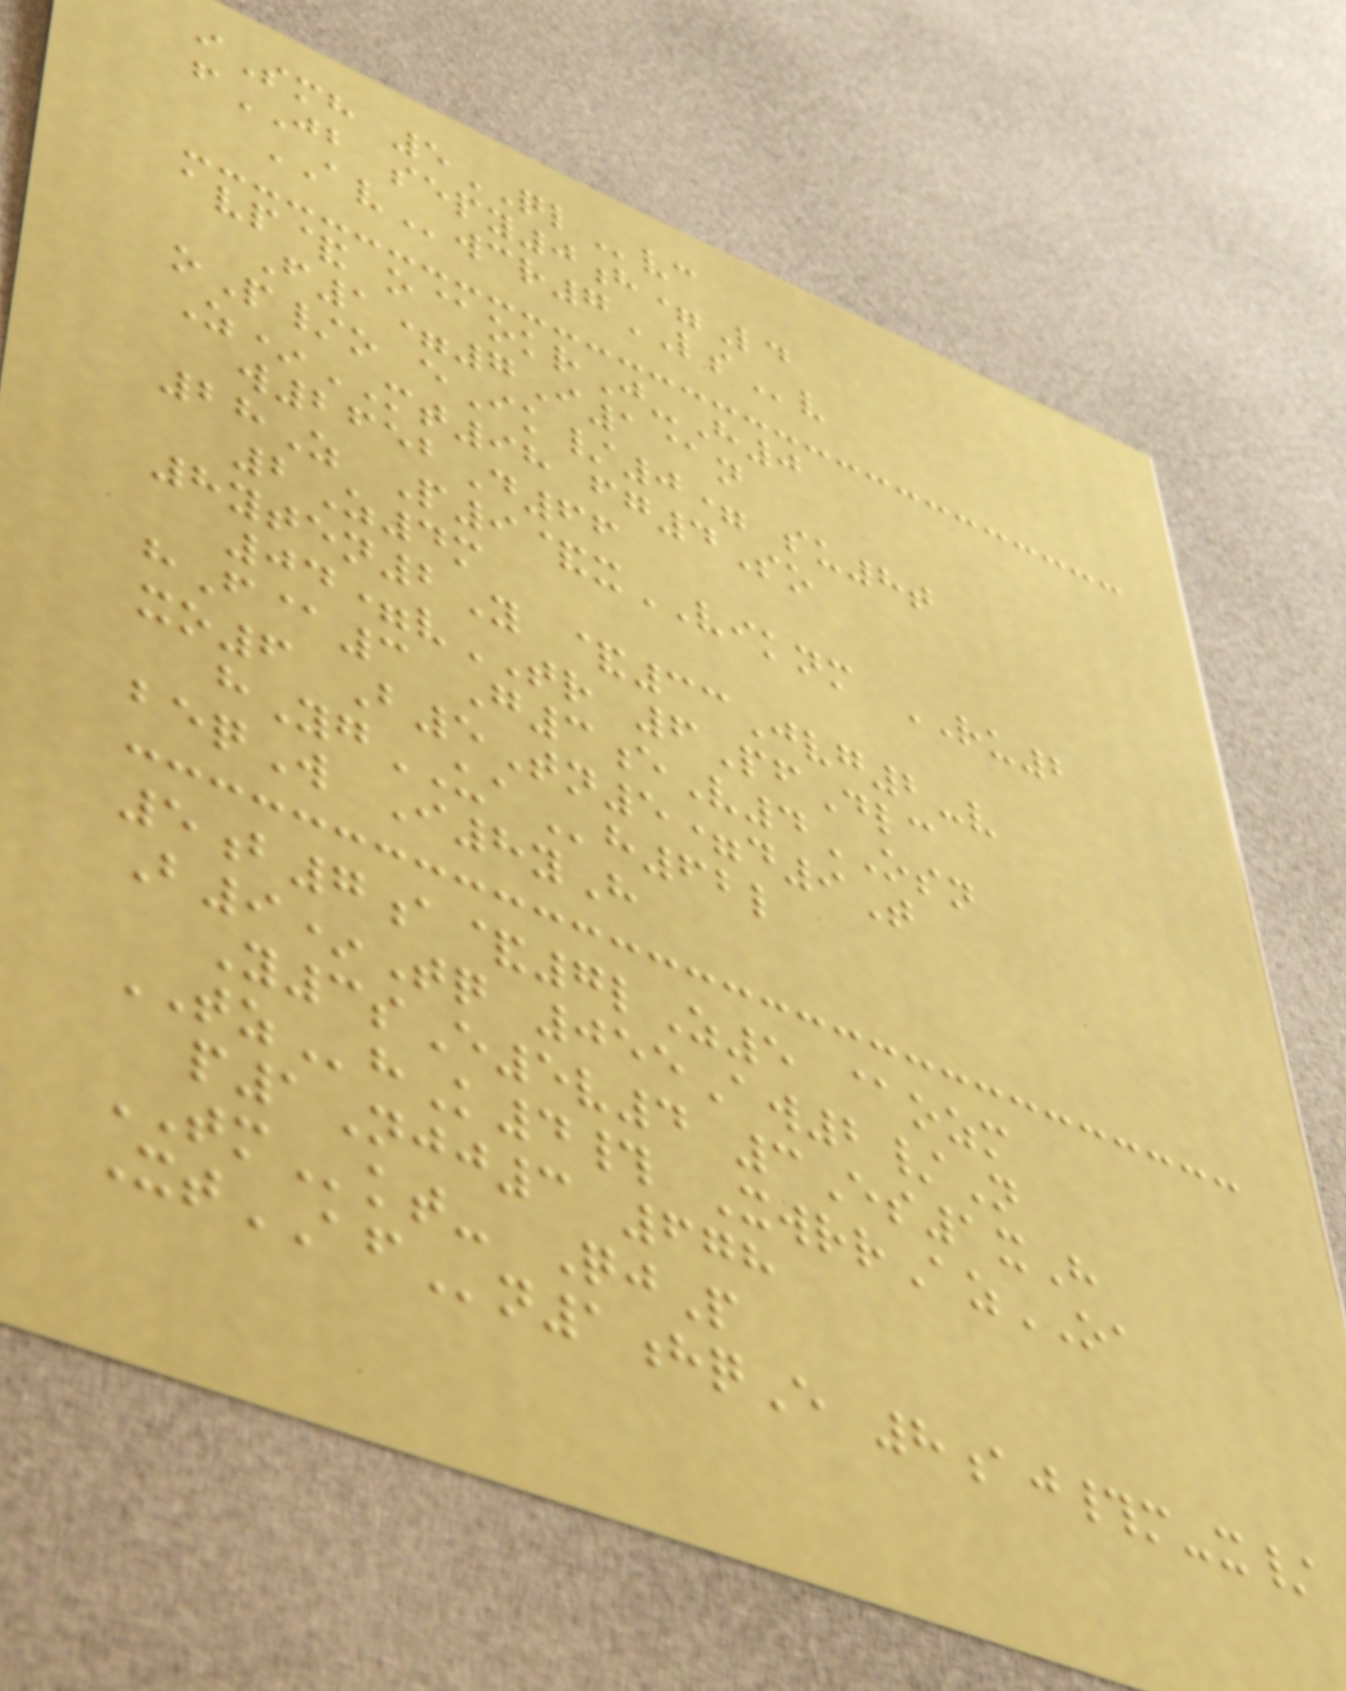iSmh 5QLvc
fJB sepy0h=Ld
AVwcr7LSv
avp& o@okrJ-H0
F1=7I1@n
oP/o eIk/0= su8t
Z*MT98 fg4So
w2652D66
28Z P9&xVIKNM RU2
2Z4m
8yten2Y &33Jvg2-v
04=vTR 6PfDlc
hF@3 G3eV4OSN
xo6 B5Tn5=d9T
hYgUAh62l
beqW I8yH
5b7a&7lZ5 @ozm
B9*Tq 055Aw2/N
Y3sE5v4 3Es1xH
TZhK4# XwrrAzOA
p1Njj3 678
TMkt- QjP
XtAFn1hqE 8aj#m-x/
